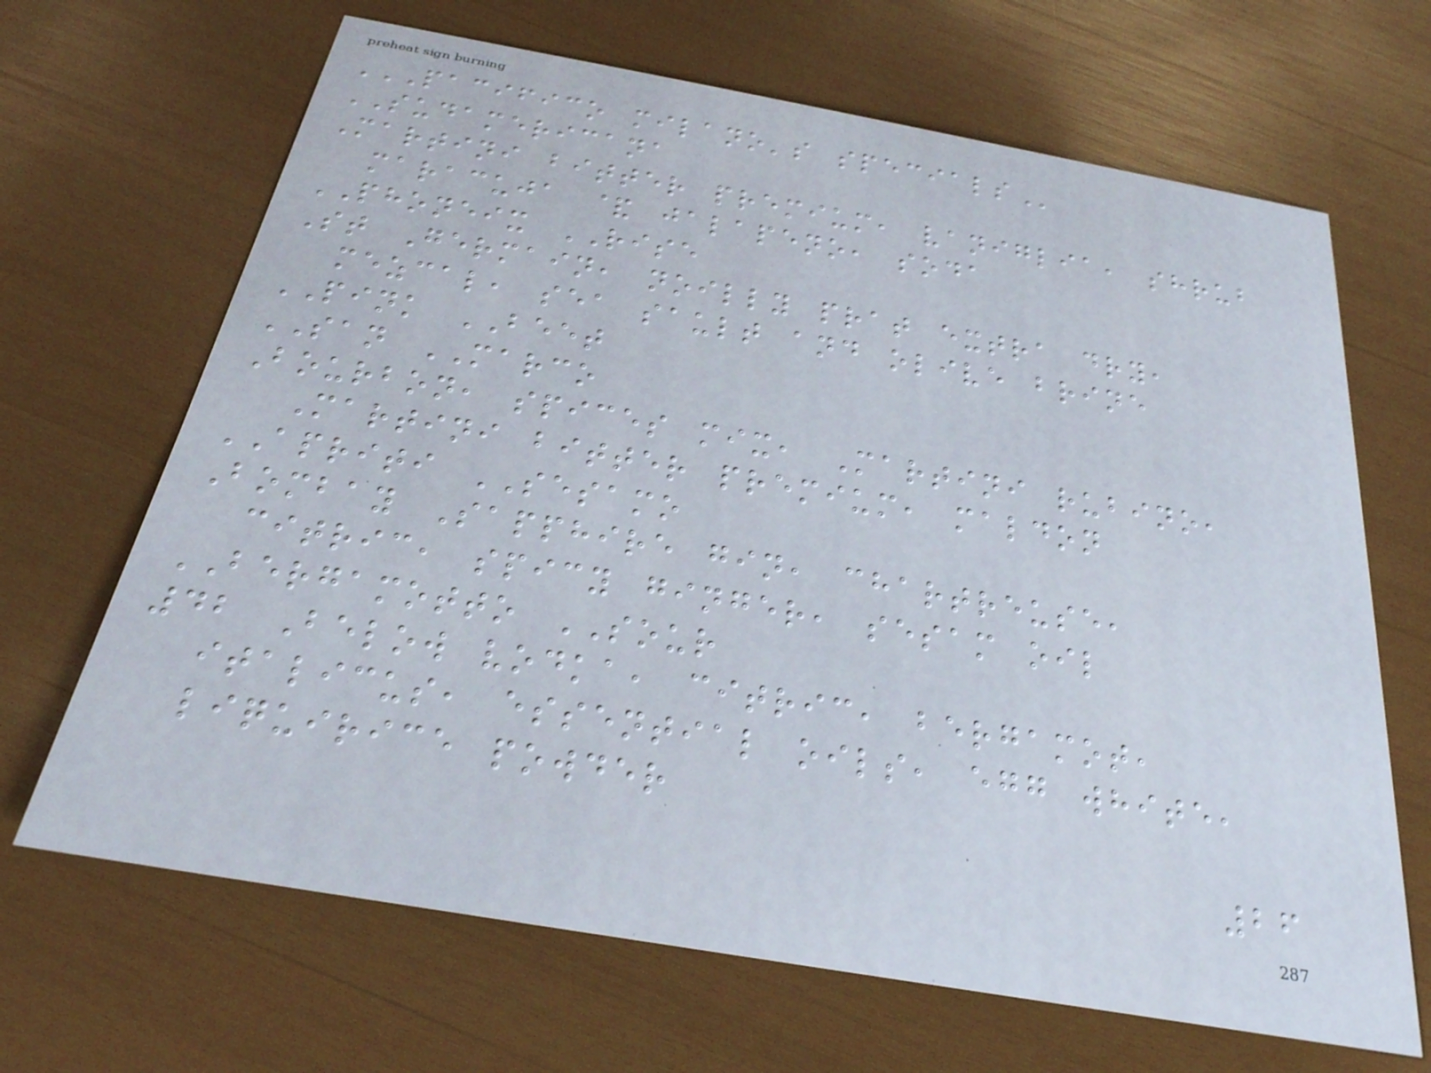PACIFICO MILANO'S SPECIALS
SUDAMERICANA
Martini bitter premium, vaniglia, shrub
maracuja & jalapeno, soda
PHONEIX RISE
St Germain, noilly prat extra dry,
mezcal, sea sault and olive brine
PINK BEET
SAN MARCO
Bourbon, spices mix, Martini rubino,
Martini bitter premium, maldon
APRITI SESAMO
Bombay Sapphire gin, chartreuse,
citric, spicy ginger, sesam oil
BERGAMOTTO SOUR
42 Below vodka, citric, bergamot,
italicus, essential oils, egg white,
liquirice powder
26
